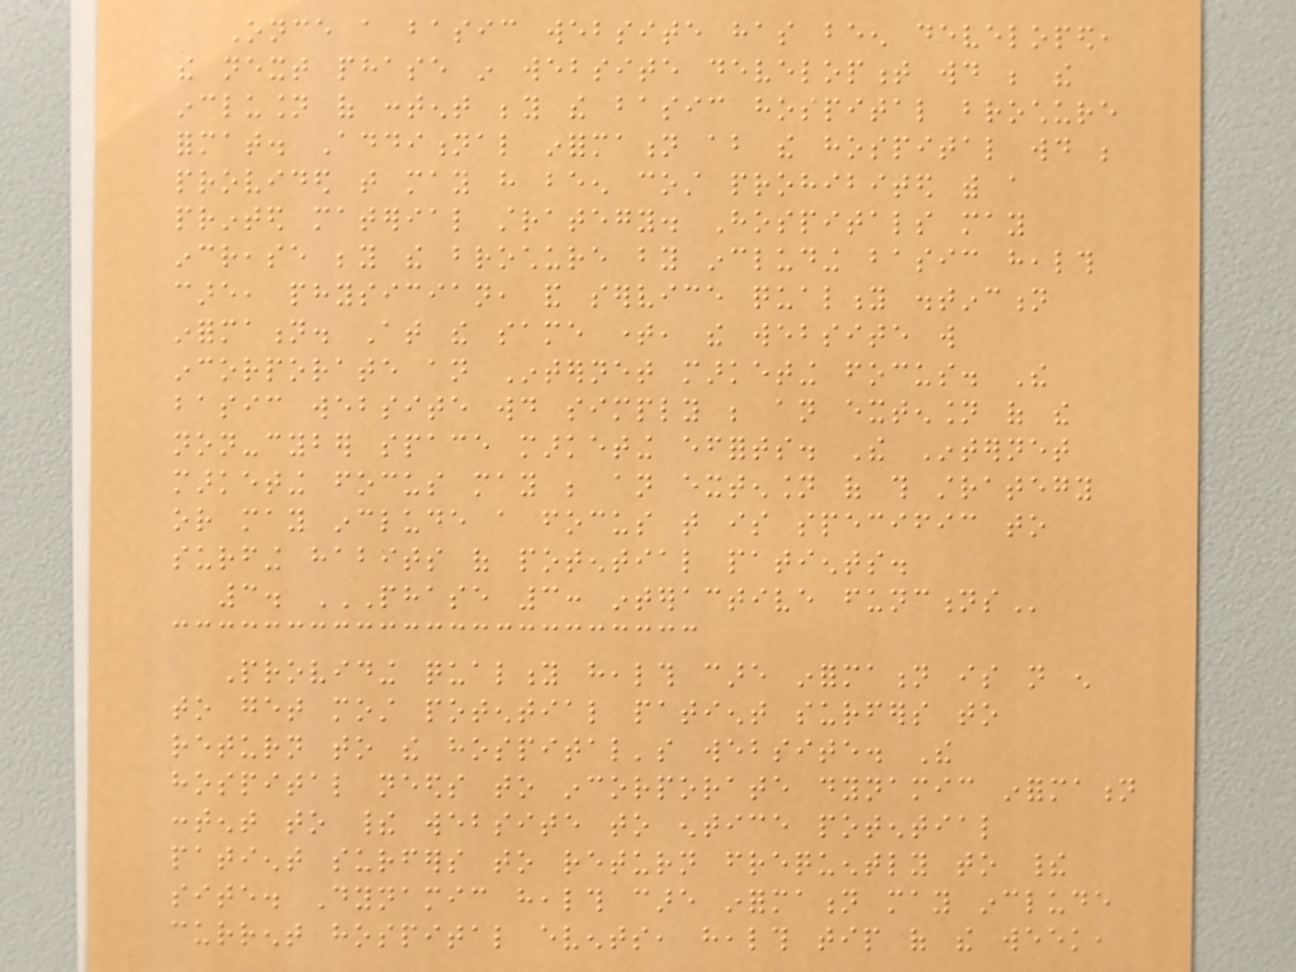Once a basic website has been developed,
the next phase in website development would be the
inclusion of content beyond the basic hospital brochure
format. Additional information about the hospital would be
provided that may have been cost prohibited with a
printed material strategy. Hospitals may
increase beyond the brochure by including basic health
care, physician, and service quality distinction
information. At the same time, the website will
incorporate an Internet marketing focus. The
basic website would simply be an extension of the
non-cyber space marketing efforts. The Internet
marketing focus may be an extension of this strategy
or may include a focus that is specific to
surfing habits of potential patients.
3. PHASE 3: INTERACTIVE FUNCTIONS
Providing quality health care information is not enough
to get most potential patient surfers to
return to the hospital's website. The
hospital needs to incorporate dynamic information
content to their website to entice potential
patient surfers to return frequently to their
site. Dynamic health care information may include
current hospital events, health tip of the week,
